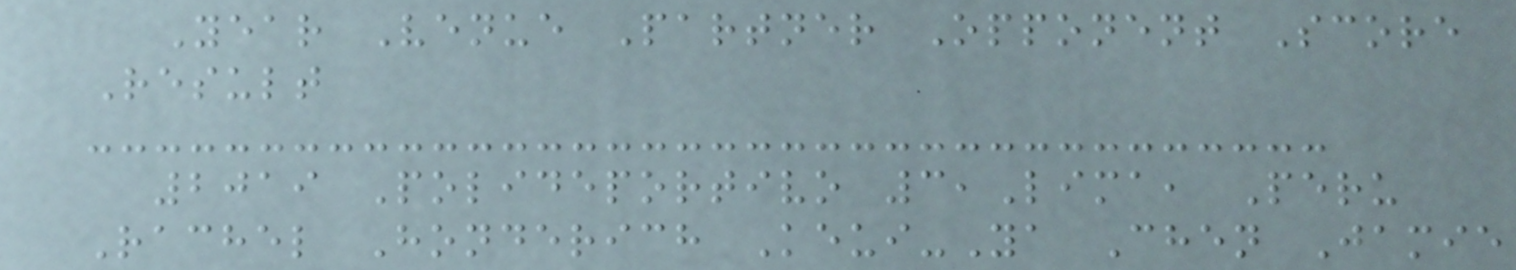Year Venue Partner Opponent Score
Result
2019 Polideportivo 3,Lima, Peru
Rachel Honderich Keui-Ya Chen Jamie
